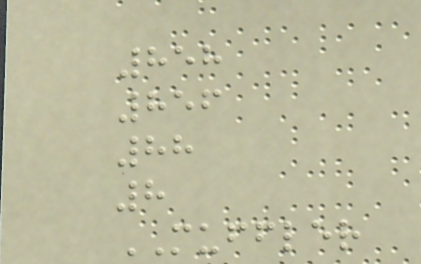858
856
88
8
MUFFLER
